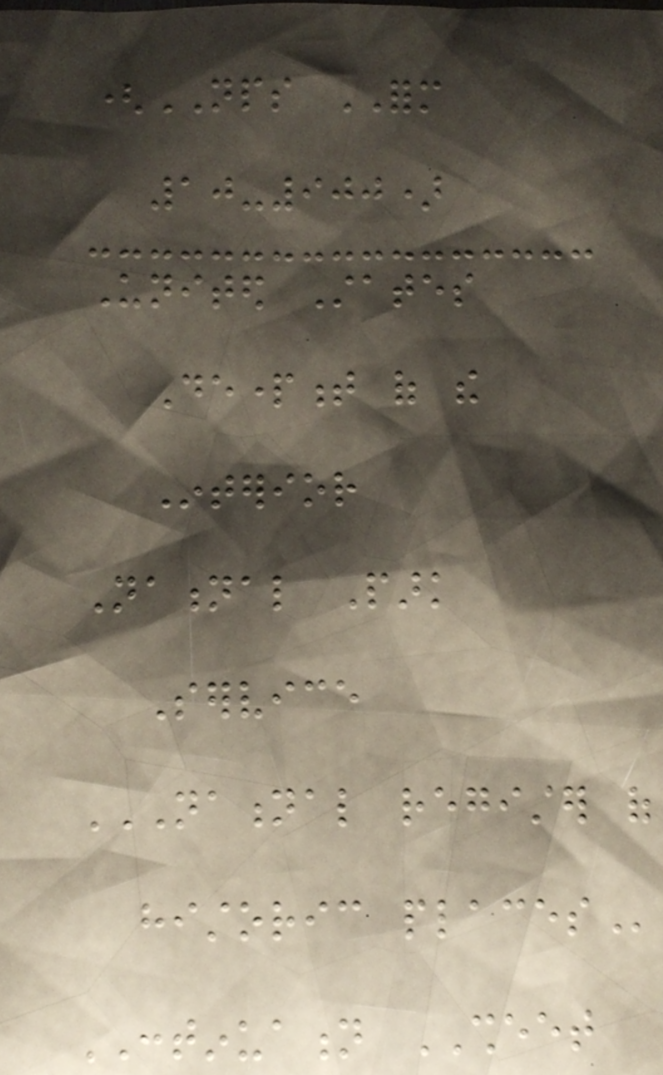(NPS FORM
10-900)
United States
Department of the
Interior
National Park
Service
NATIONAL REGISTER OF
HISTORIC PLACES
CONTINUATION SHEET
